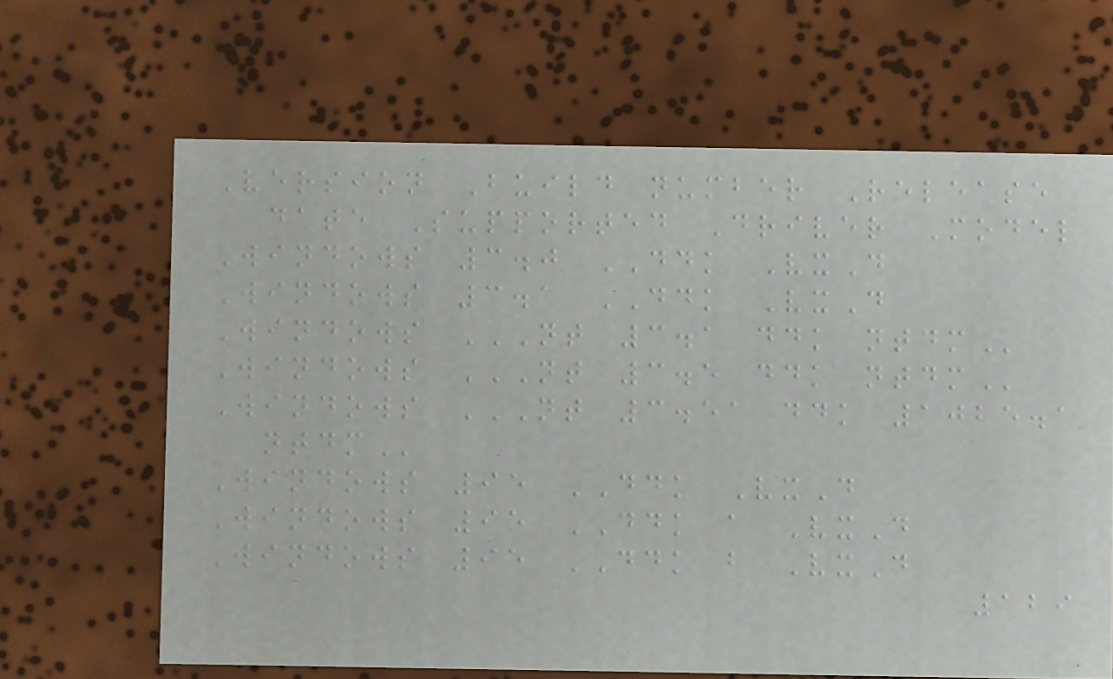Version Build number Release
date Supported Driver Model
Windows 3.0 DDK VxD
Windows 3.1 DDK VxD
Windows NT 3.1 DDK NTDM
Windows NT 3.5 DDK NTDM
Windows NT 3.51 DDK 1025.1
NTDM
Windows 95 DDK VxD
Windows 95 DDK a VxD
Windows 95 DDK b VxD
129
